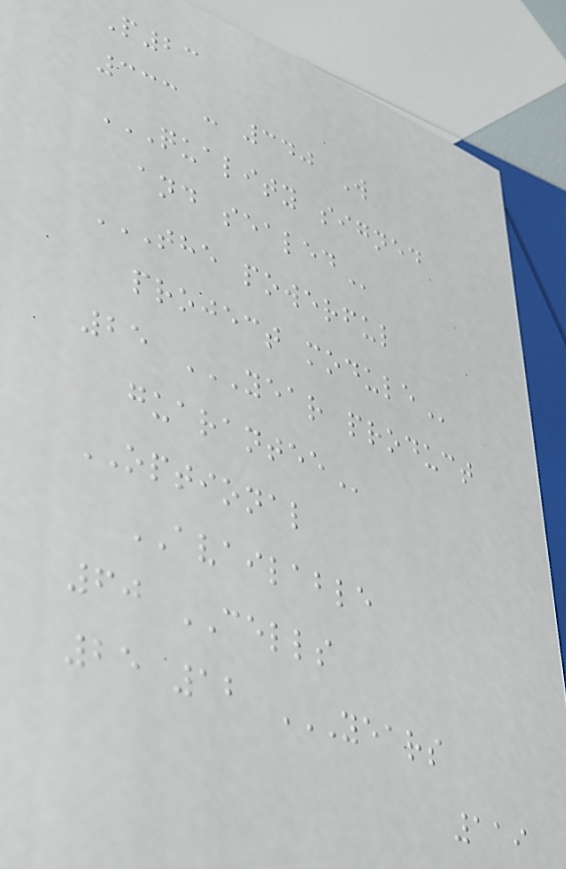P23
333 - 340 W
QUALITY SIGNED
AND SEALED
THE POWERFUL
PROJECT MODULE
25 YEAR PRODUCT
GUARANTEE
OPTIONAL
AVAILABLE
60 CELLS
25 12 YEARS
119
